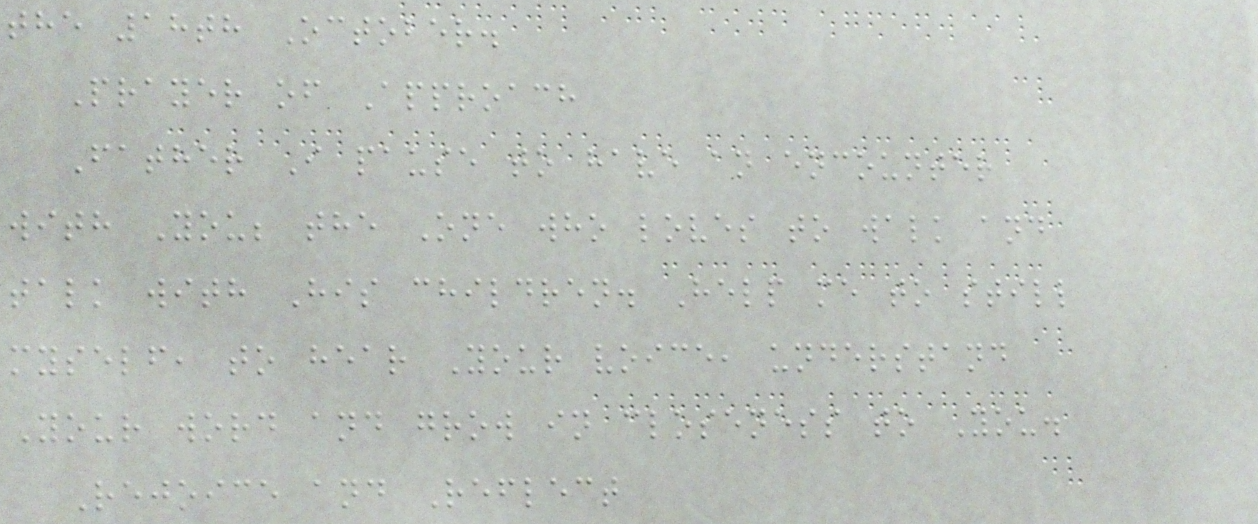the 18th October.
Prayer of Approach
Father I pause to have an encounter
with You; the One who loves to walk and
talk with His children. Help me to still
myself, to hear Your voice, understand
Your word and grow in closeness to You.
Rejoice and Reflect
